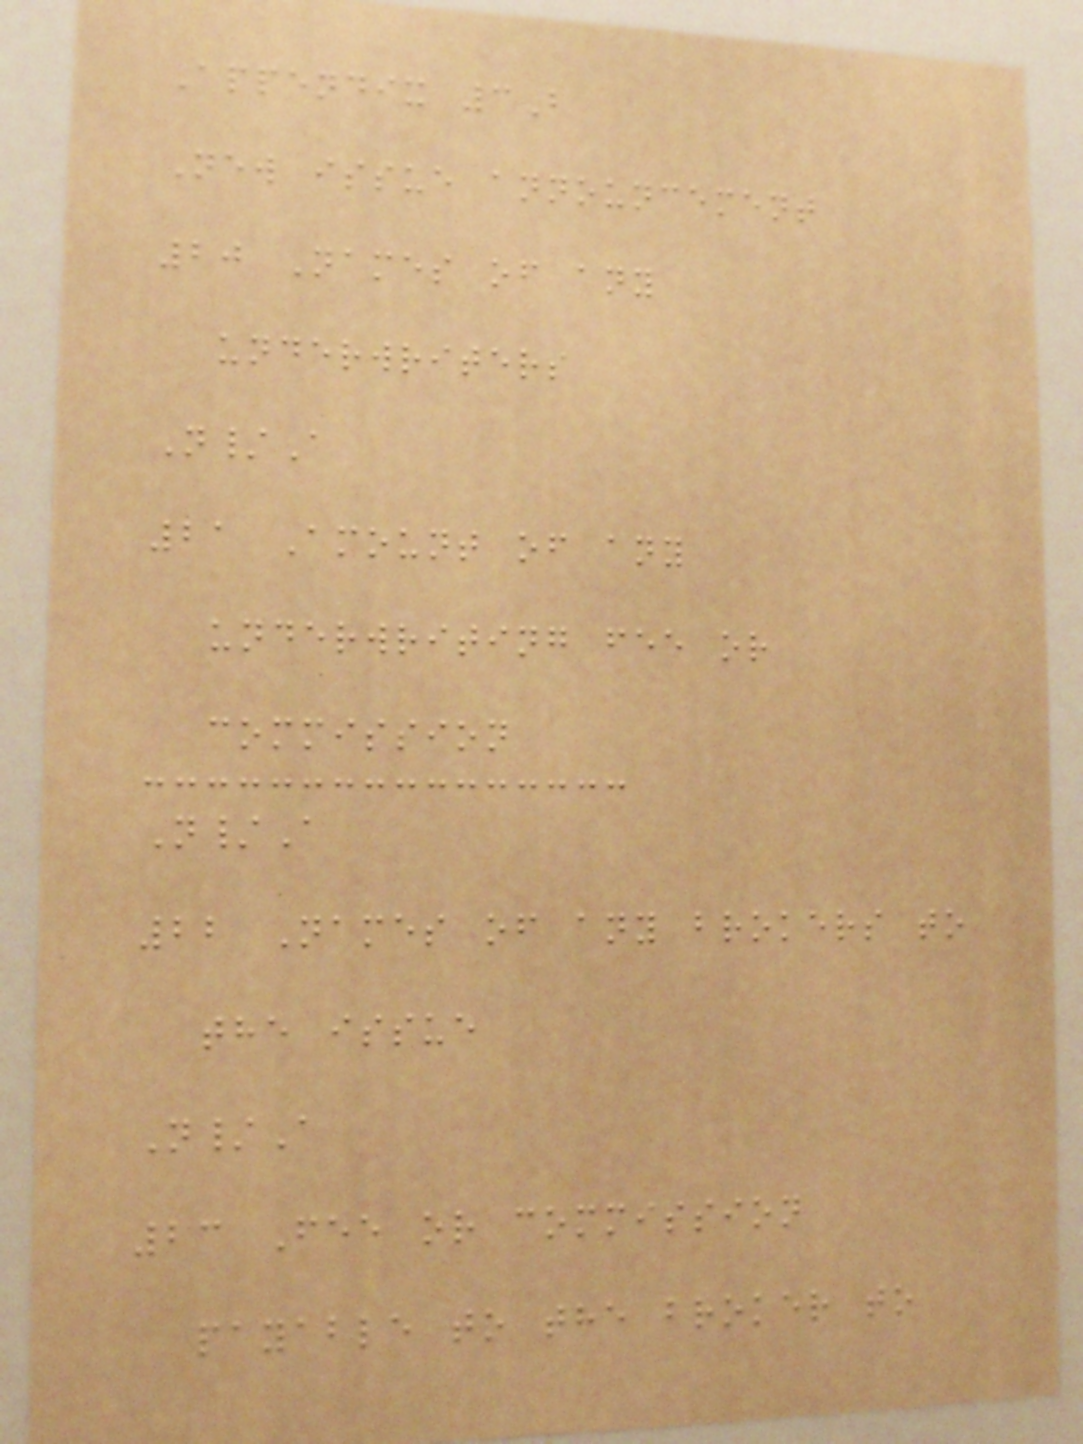Appendix 3B
New issue announcement
20 Names of any
underwriters
N/A
21 Amount of any
underwriting fee or
commission
N/A
22 Names of any brokers to
the issue
N/A
23 Fee or commission
payable to the broker to
